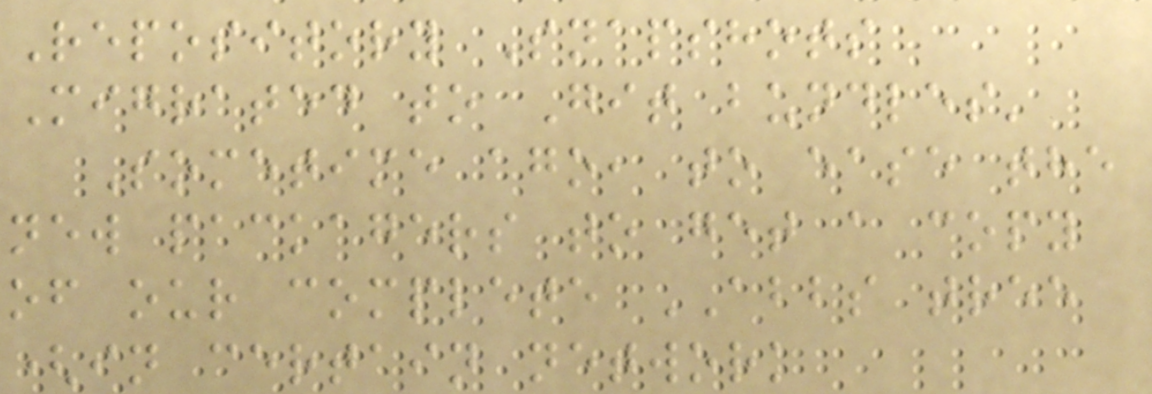Repository Snapshots
Migrated to Git bundles'
Sometime ago, to ease the
new packagers to get a copy
of our complete ABBS tree
(in certain network
